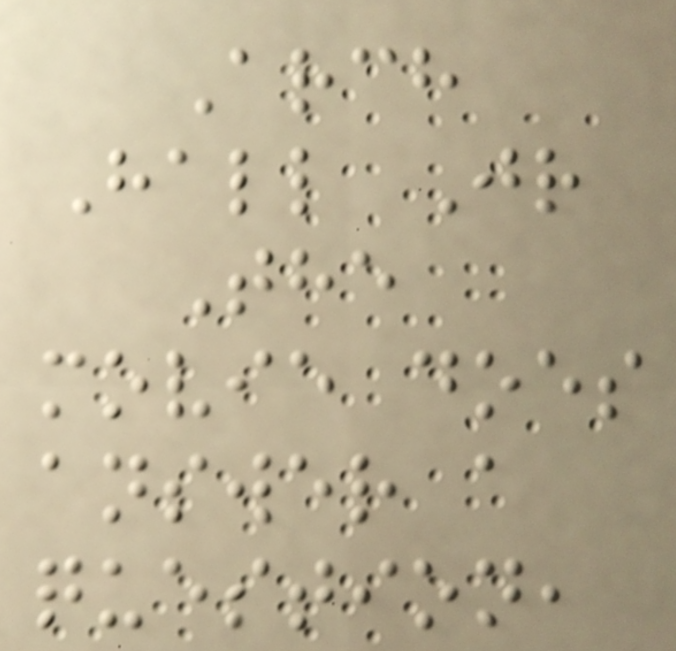Arch
Hall Jr
The
movie does
answer a
question,
